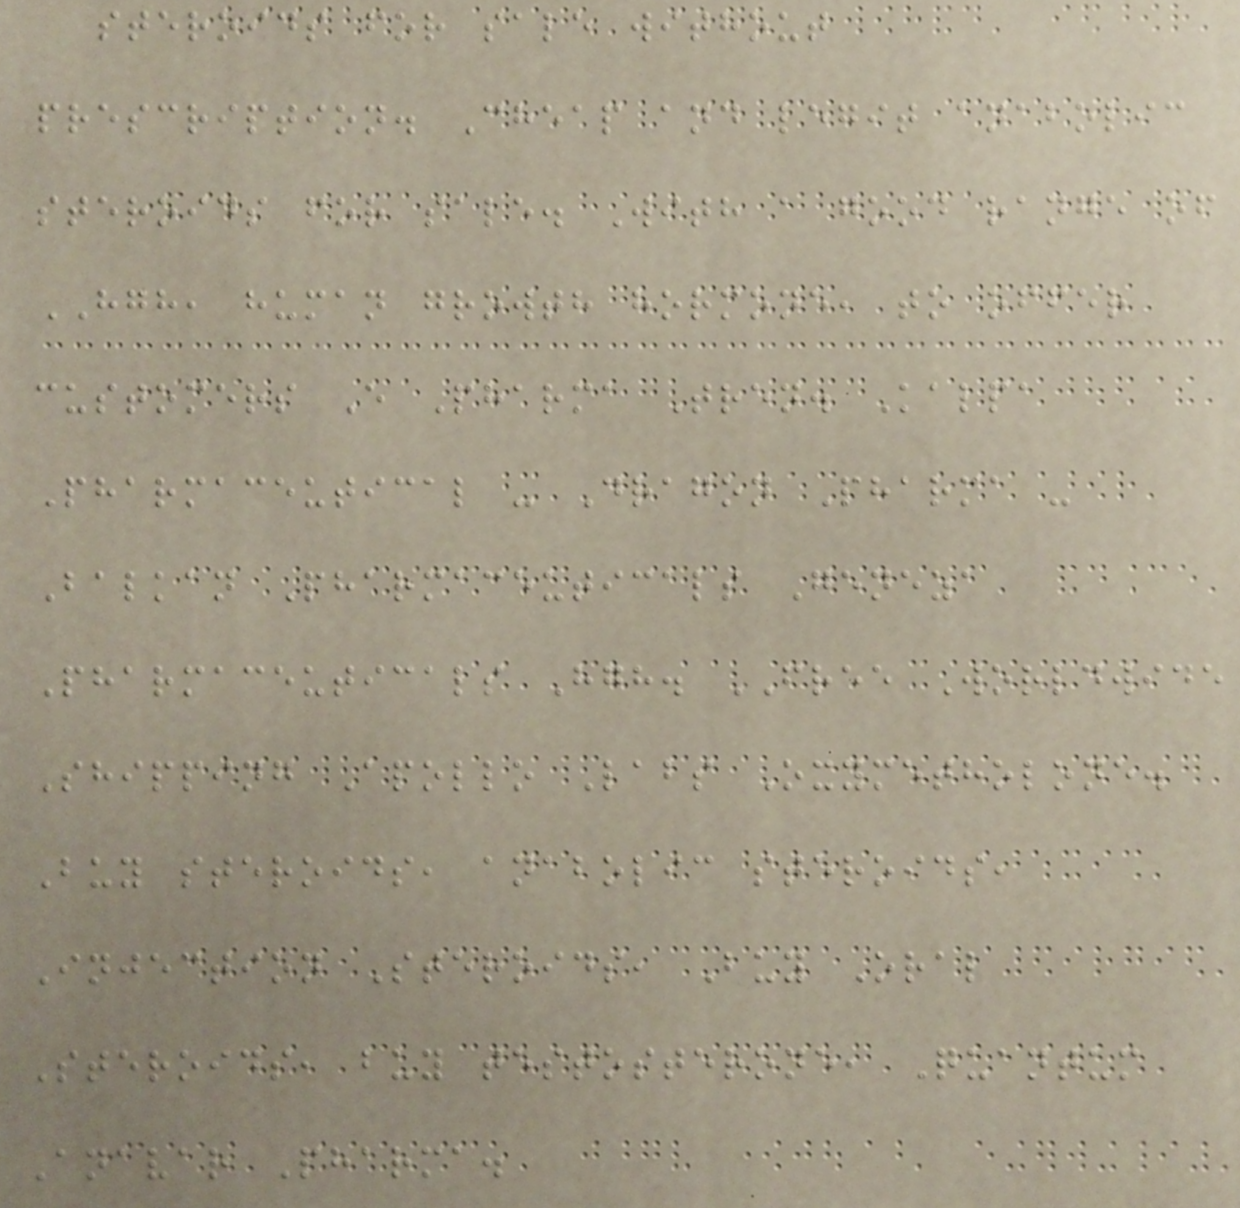steroids for sale without
prescription. Cheap and legit anabolic
steroids for sale. With a good range of
HGH, human growth hormone, to offer
customers E Pharma Tren. Kalpa
Pharmaceutical - Dragon Pharma -
Balkan Pharmaceuticals Geneza
Pharmaceuticals Hgh. FREE Worldwide
Shipping Apollo Labs Oxymetholone.
Buy steroids, anabolic steroids,
Injection Steroids, Buy Oral
Steroids, buy testosterone, Quantum
Anavar Pharma.
